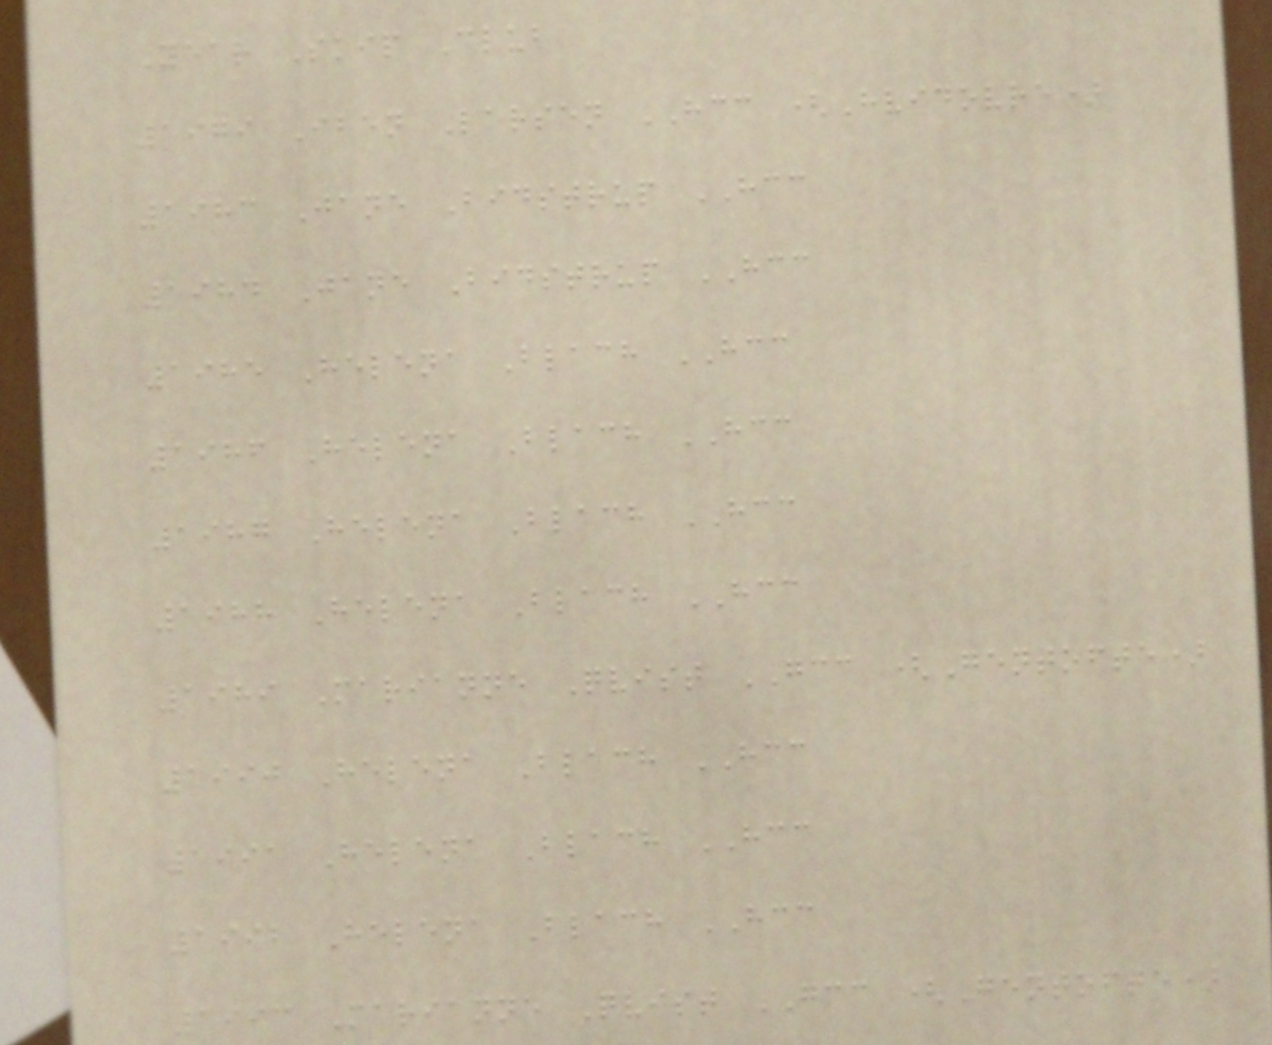Year Skip Club
1979 Iben Larsen HCC (Hvidovre)
1983 Jane Bidstrup HCC
1984 Jane Bidstrup HCC
1985 Helena Blach HCC
1986 Helena Blach HCC
1987 Helena Blach HCC
1988 Helena Blach HCC
1989 Marianne Qvist GCC (Gentofte)
1990 Helena Blach HCC
1991 Helena Blach HCC
1992 Helena Blach HCC
1993 Marianne Qvist GCC (Gentofte)
